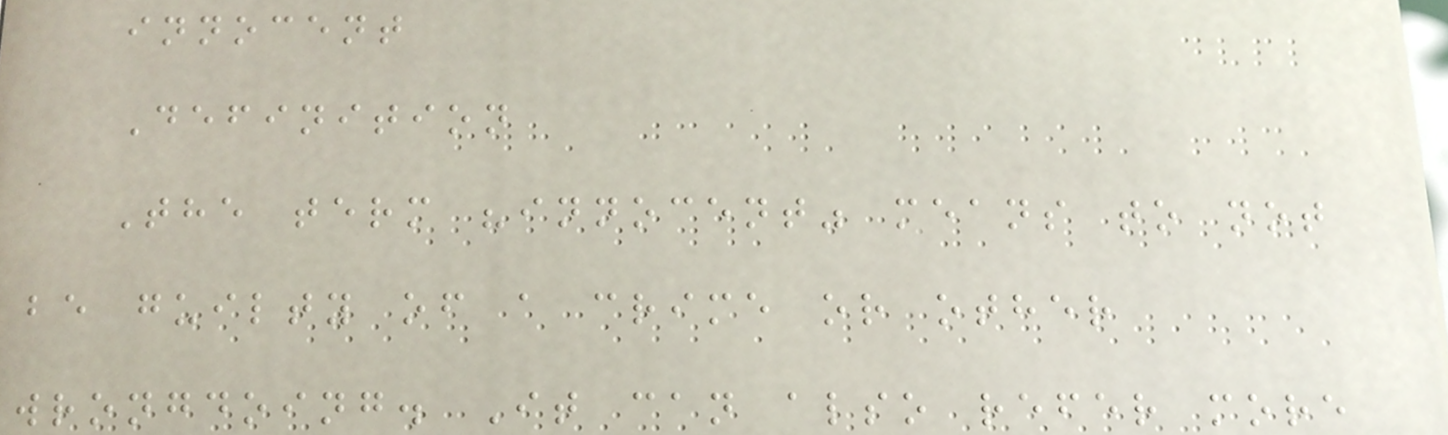innocent
Definition
The term "innocent" means to not
be guilty of a crime or other
wrongdoing. It can also refer more
